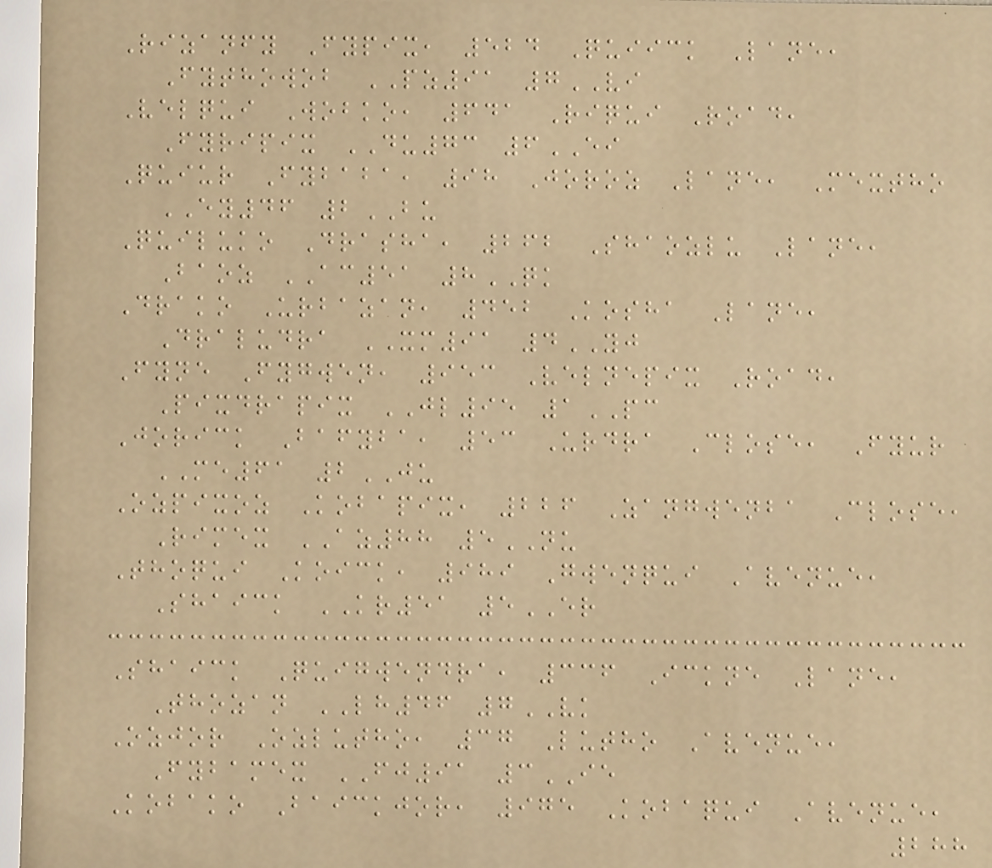Rizanfy Fypix, 524 Quiick Lane,
Fythowob PZ91 7VI
Velqui Wobko, 641 Riqui Road,
Fyripix DU73 6EI
Quiur Fybaba, 98 Joroz Lane, Mextho
EY46 2BU
Quiluko Drasha, 262 Shaozlu Lane,
Baoz AC51 8QK
Drako Urbazan, 452 Kosha Lane,
Draludra XM91 4YJ
Fyne Fygwen, 953 Velnepix Road,
Pixdrapix JL95 1PC
Jorick Bafyba, 53 Urdra Close, Fyur
ME61 2JU
Ozpixoz Kobapix, 226 Zangwenba Close,
Rimex AZ88 5NU
Thoqui Koick, 989 Gwenqui Avenue,
Shaick KR51 5ER
Shaick Quigwendra, 336 Ickne Lane,
Thozan LH46 7VK
Ozjor Ozlutho, 37 Lutho Avenue,
Fybamex FJ91 3IE
Kobako Baickjor, 975 Kobaqui Avenue,
288
